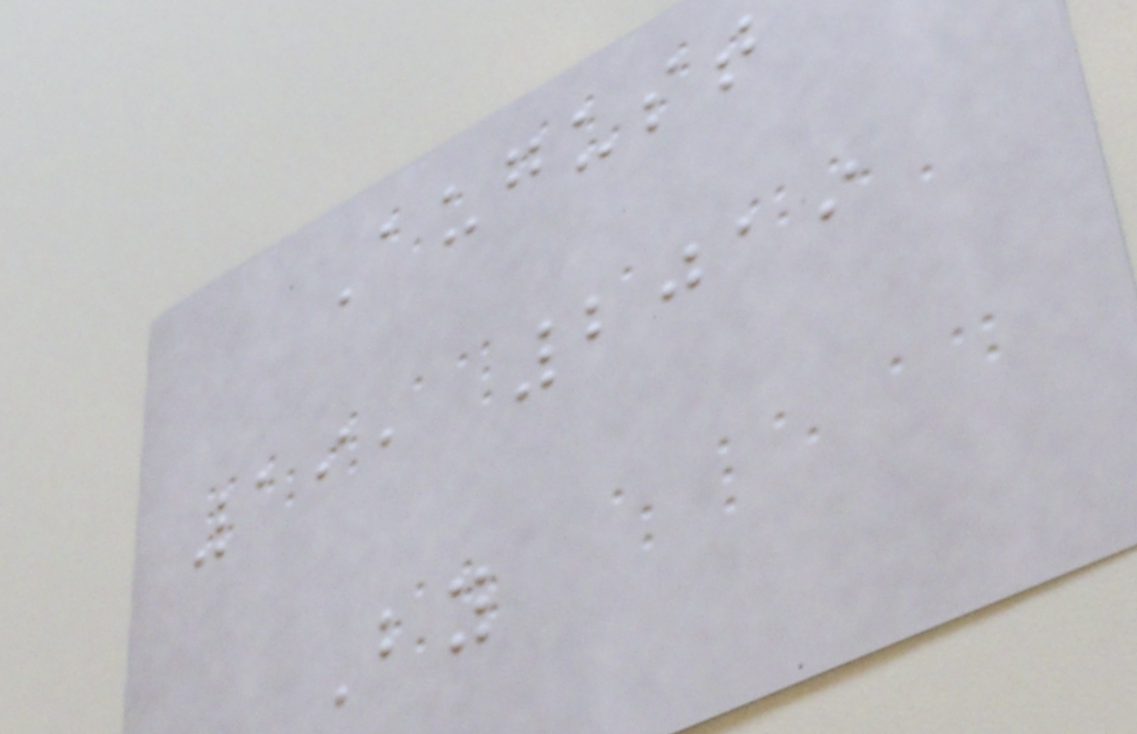August
19, 2019
By
